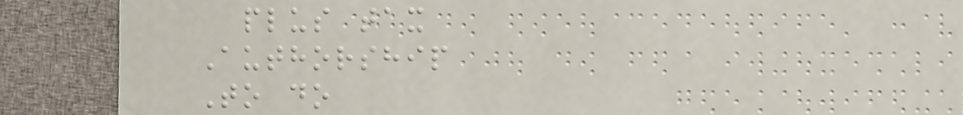plus tax
Authorship
To do
